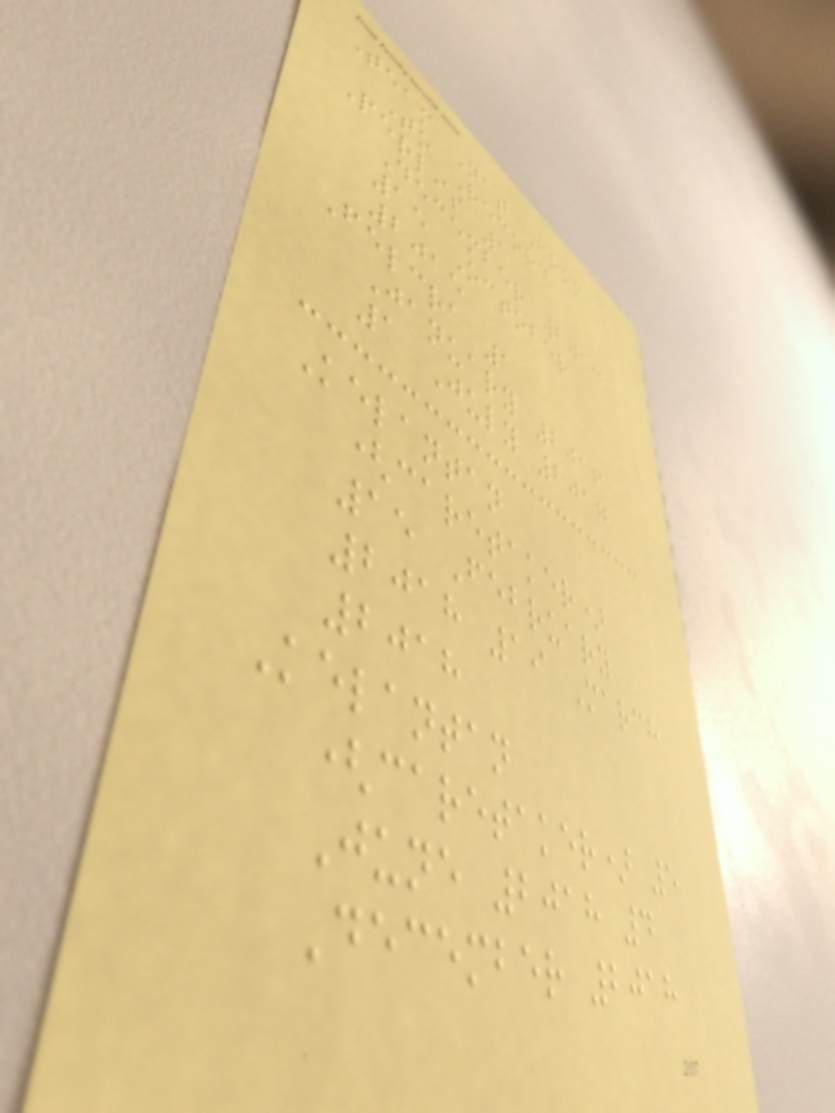Team Nat From
To Record
Perlis 1
December 2014
15 October
2015
Felcra 1
January 2016
1 July 2017
Kelantan
(caretaker)
15 February
2018 19 March
2018
Kelantan
(caretaker) 5
June 2018 4
December 2018
